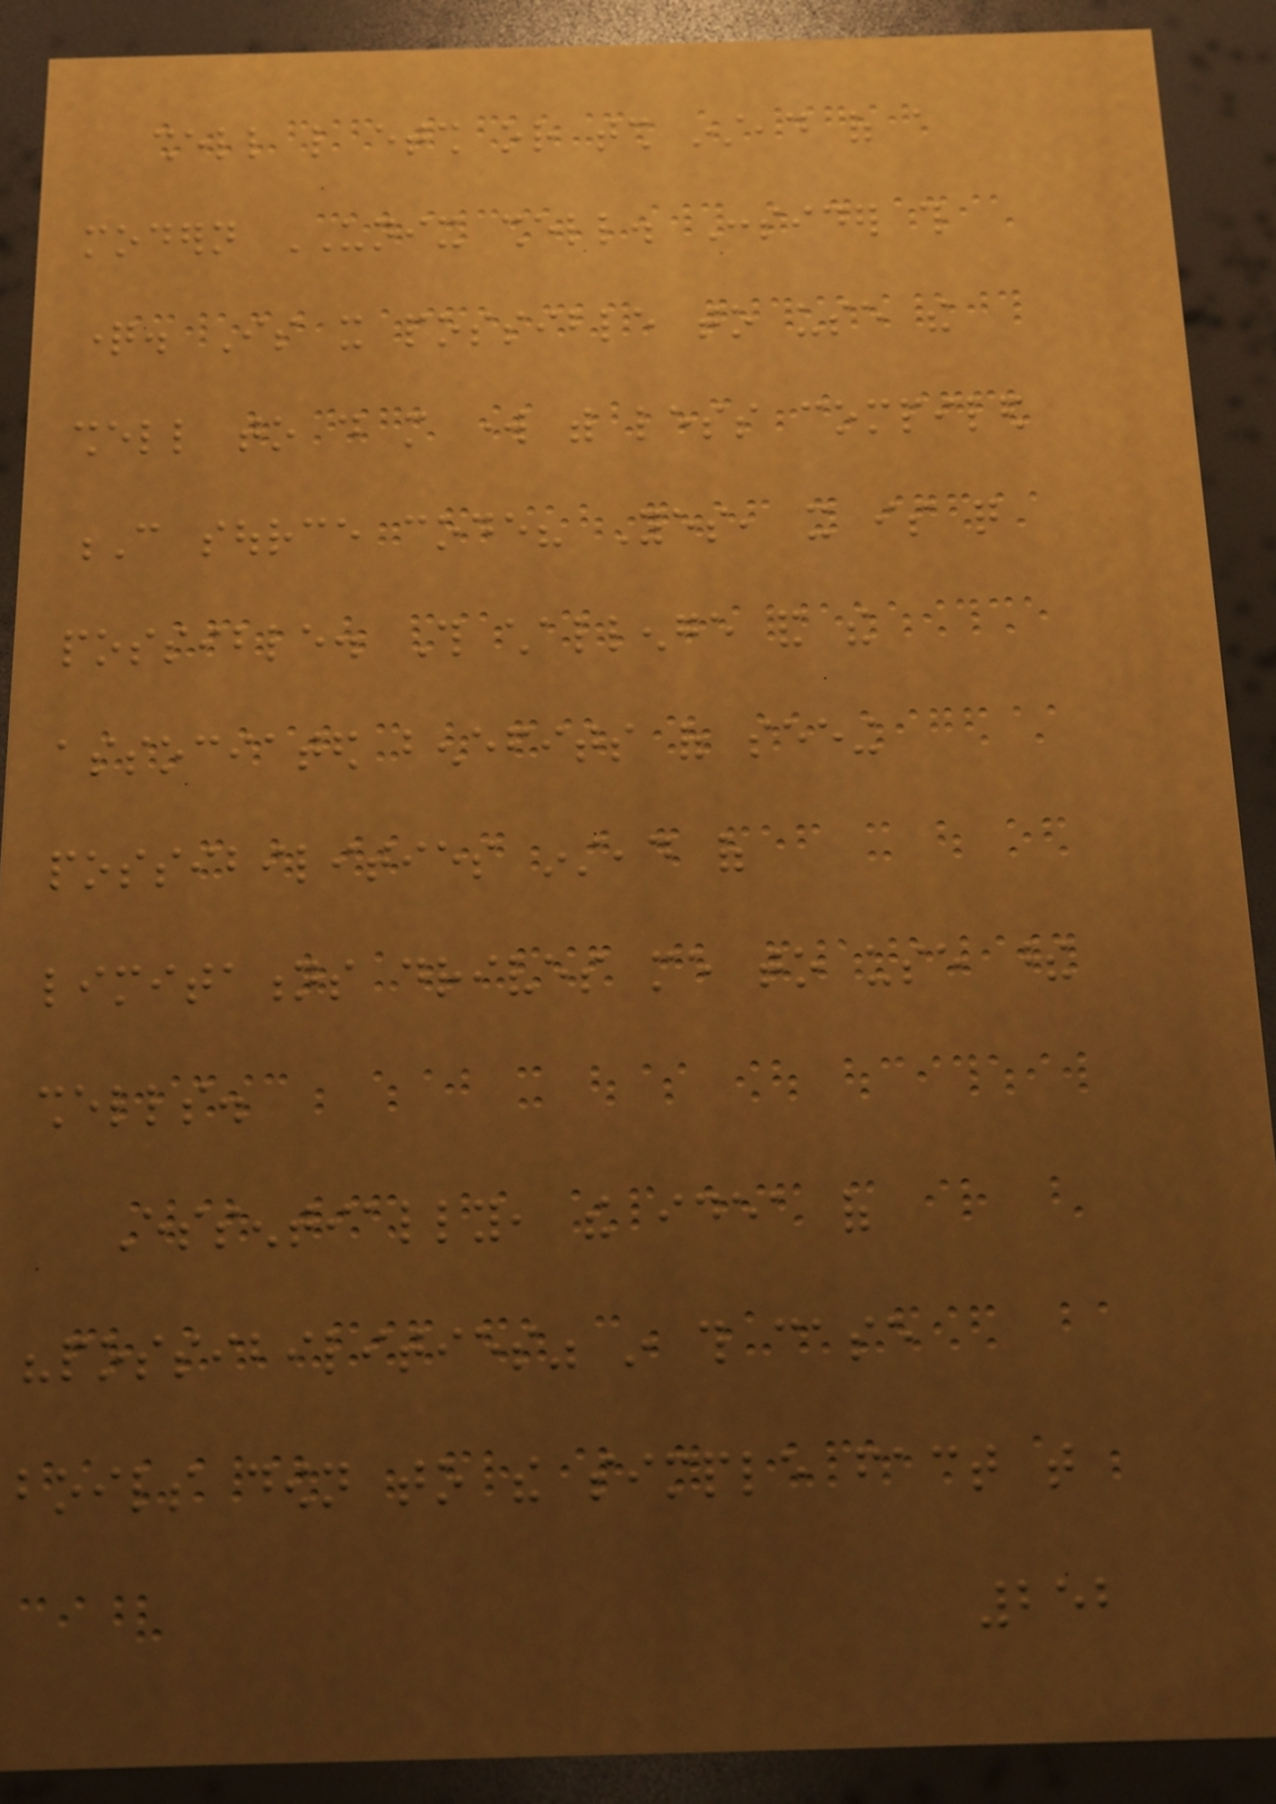shell like etsh or tsh instead of a
modern UNIX shell. Consider this
question. Is it possible to use the
shell to do more work with less compiled
C source code? Yes, it is quite
possible. This challenge and the
associated benefits of seeing
possibilities instead of
limitations drives me to use these
shells.
Essentially, the idea of
"possibilities" in this case
boils down to the simple fact that
252
